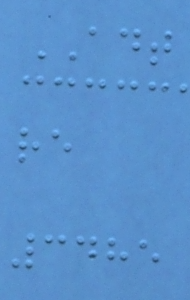ADT
re
3485
